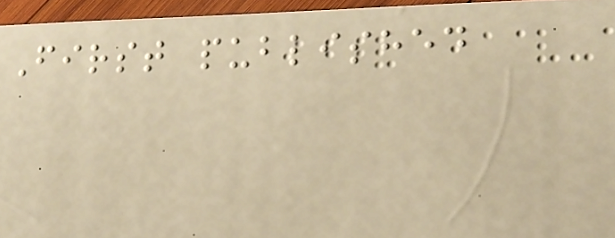First published
